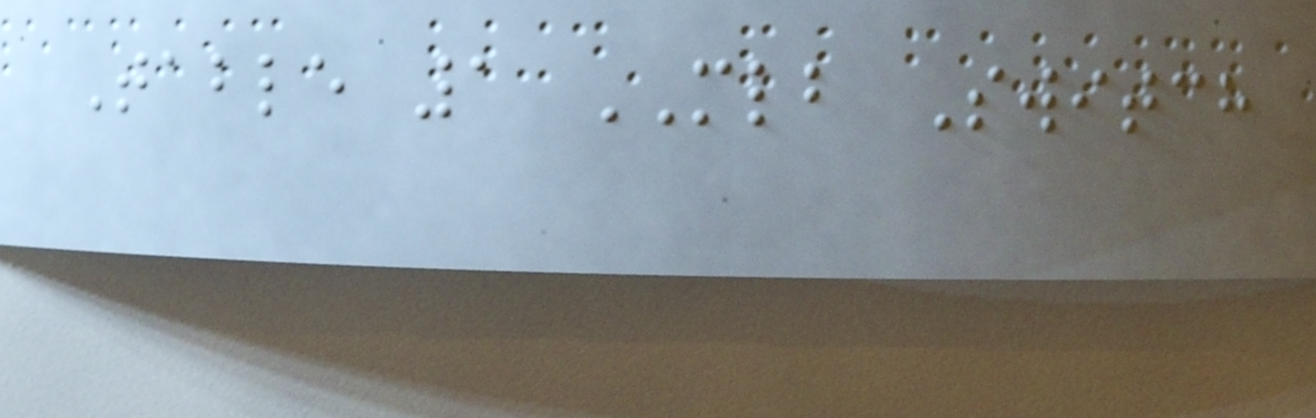Table 1 MLB Switch
